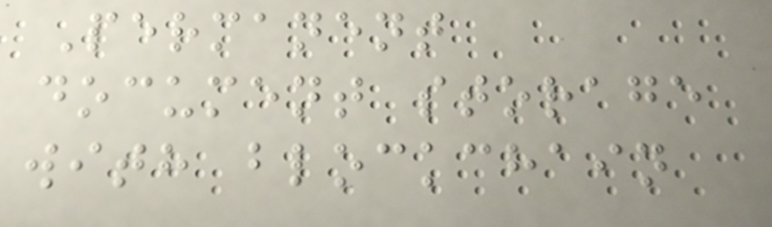Permanent
document storage
with blockchain
